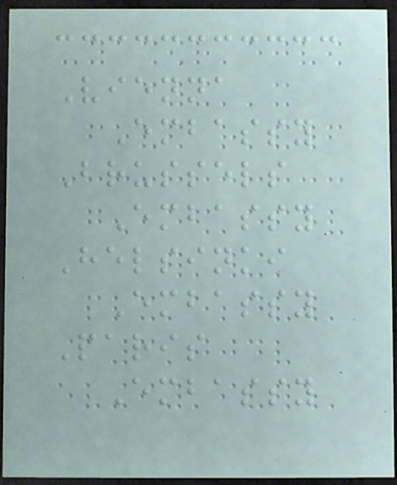Vienna
Embassy
Brussels
Embassy
Helsinki
Embassy
Paris
Embassy
